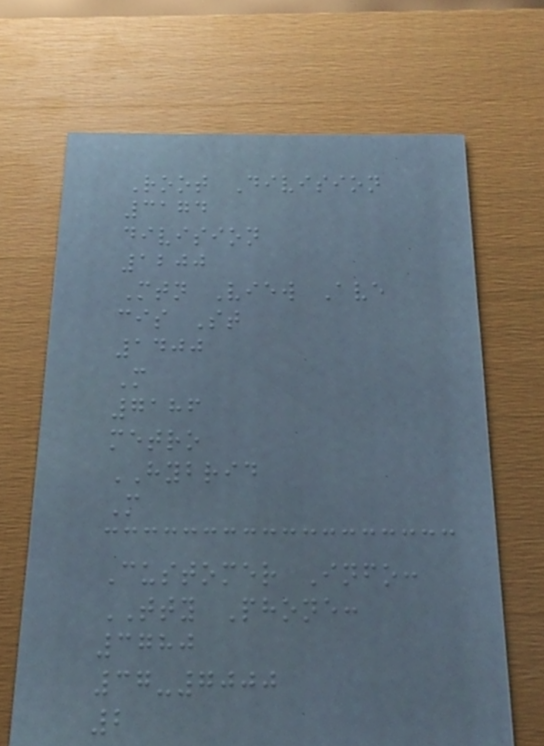Root Division
3174
division
1200
Mtn View Ave
cis St
1400
M
7186
metro
HYBRID
M
Customer Info:
TTY Phone:
3780
37-7000
2
